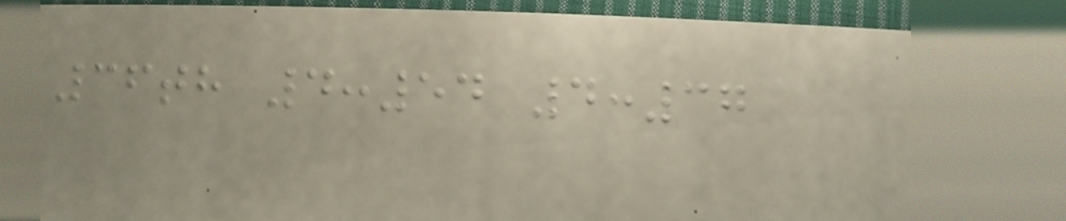36th 4:54 4:37
